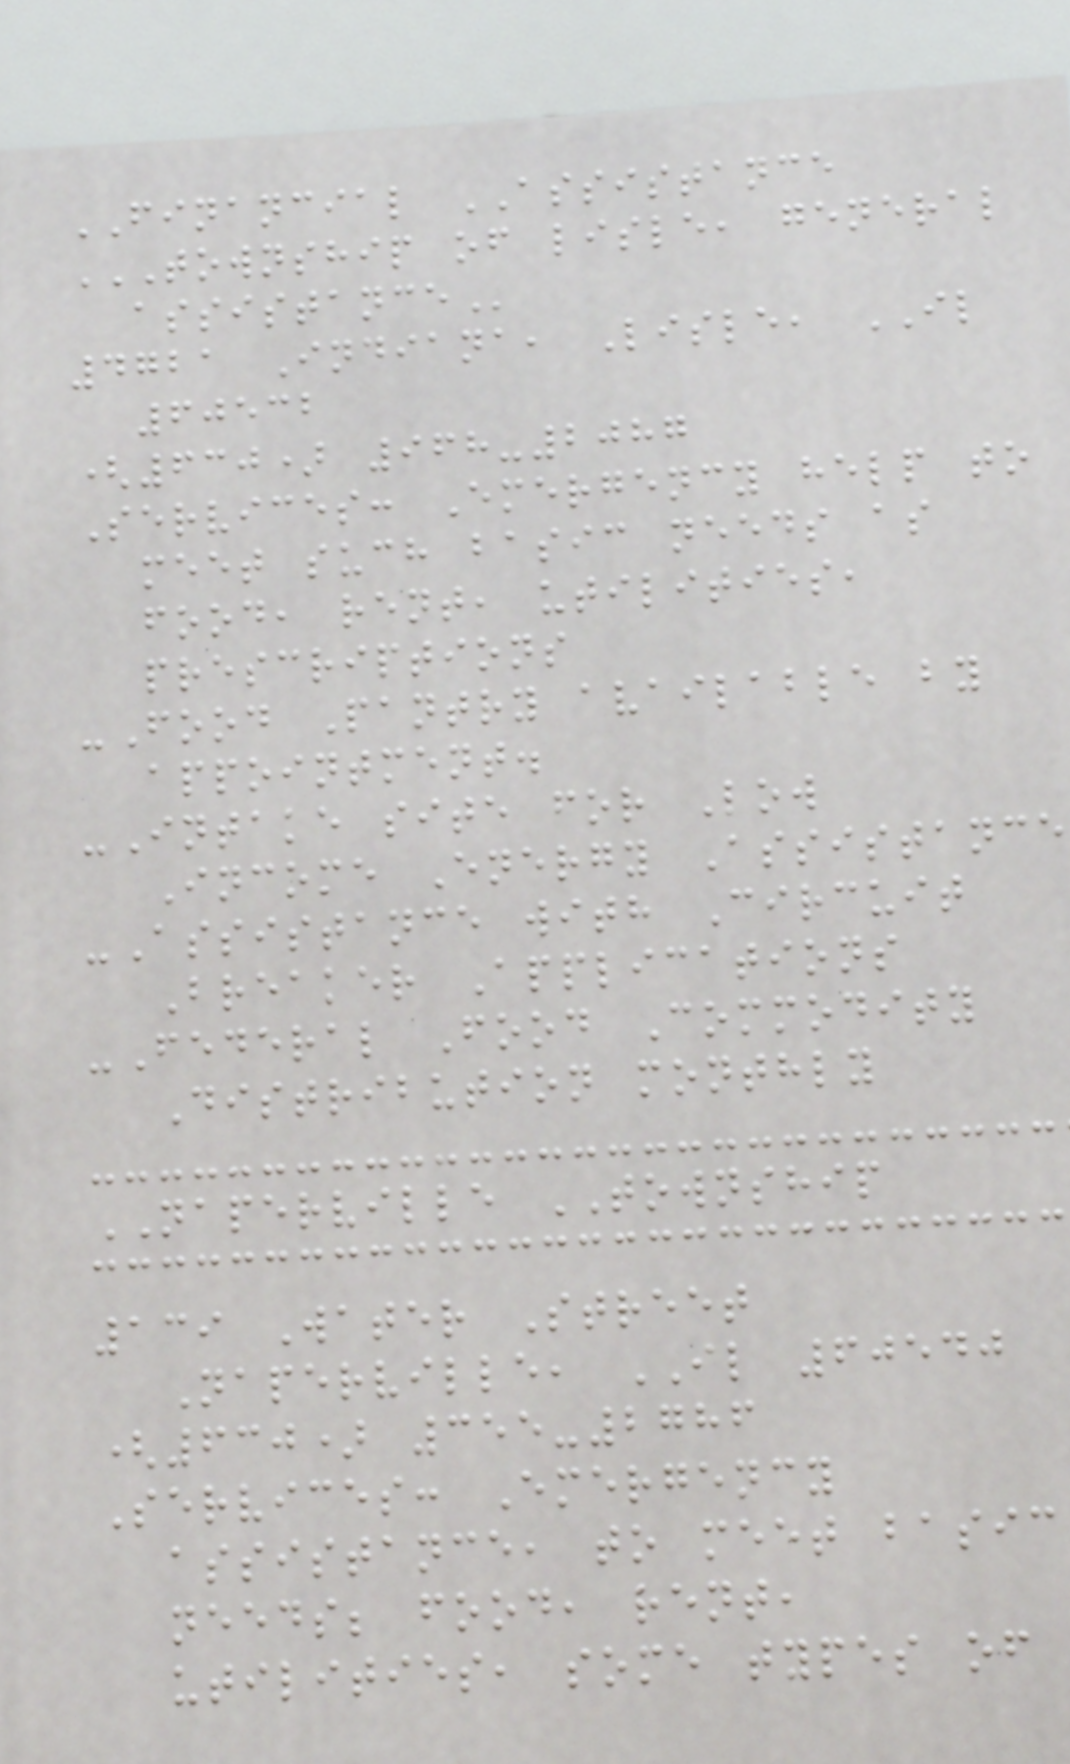FINANCIAL ASSISTANCE
TOWNSHIP OF LISLE, GENERAL
ASSISTANCE
4721 Indiana, Lisle, IL
60532
(630) 968-2087
Services: Emergency help to
meet such basic needs as
food, rent, utilities,
prescriptions
-Food Pantry available by
appointment.
-Intake site for Low
Income Energy Assistance
-Assistance with Circuit
Breaker Applications
-Federal Food Commodity
Distribution monthly
NAPERVILLE TOWNSHIP
139 Water Street
Naperville, IL 60540
(630) 355-2786
Services: Emergency
assistance, to meet basic
needs; food, rent,
utilities, some types of
